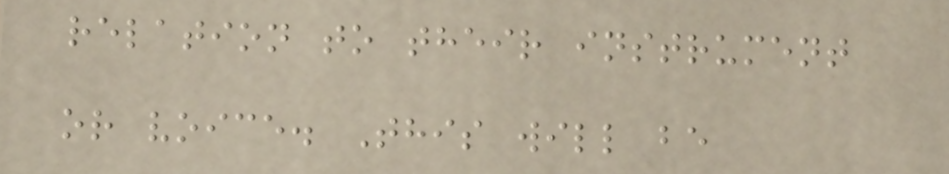relation to their instrument
or voice. This will be
